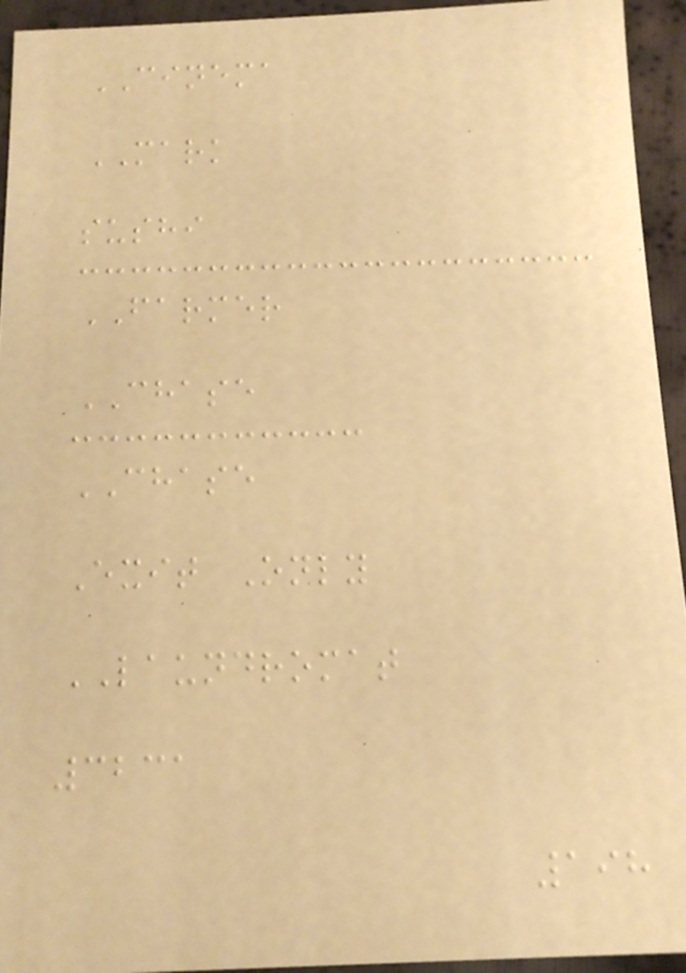CINEMA
MARK
sushi
FARMER
CHASE
CHASE
Exit Only
LAUNDROMAT
3231
198
